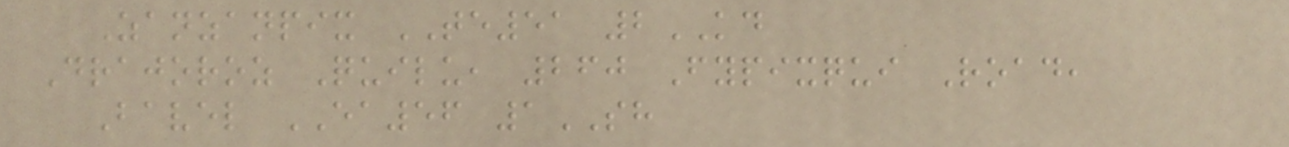Zanzanpix TE51 2KD
Drajoroz Quilu, 260 Fypixqui Road,
Bavel EA56 1SH
